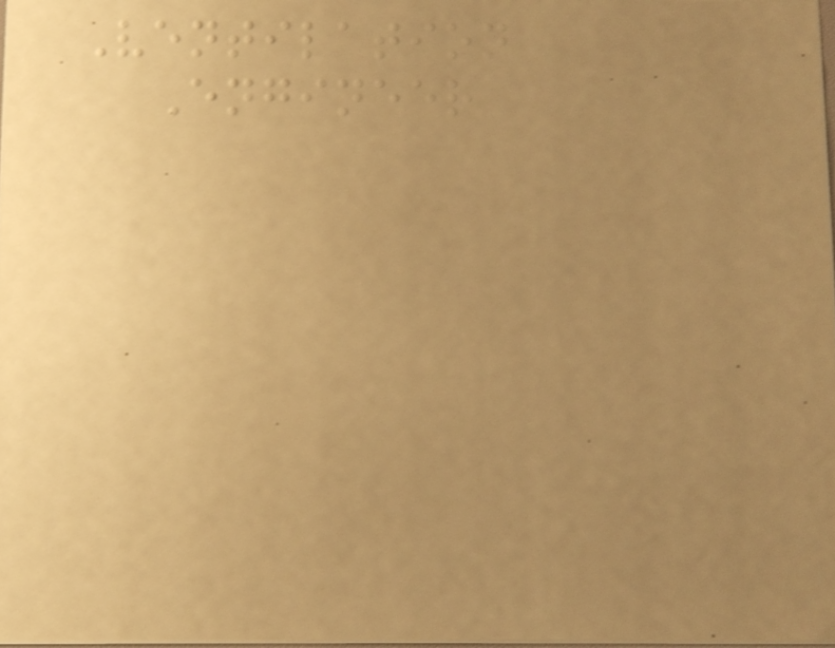Ventilation
Engineer
